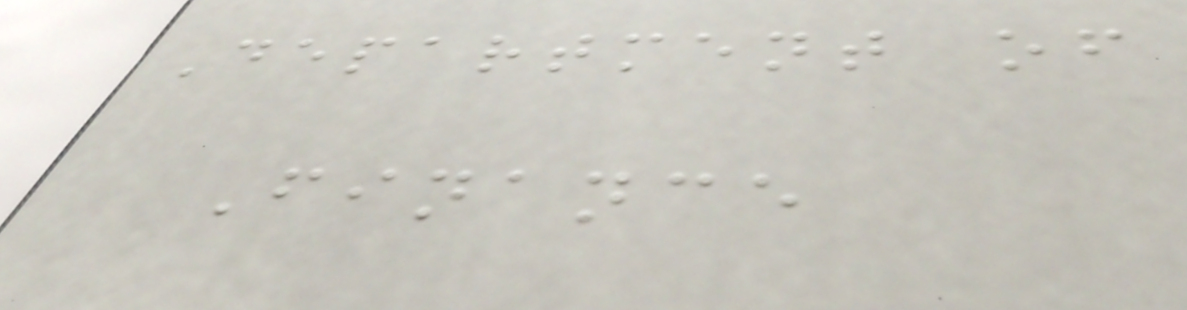Department of
Finance
